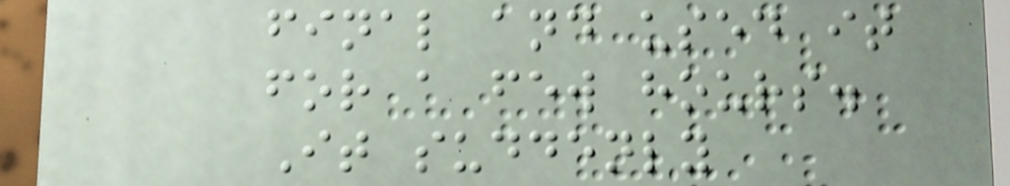final and used it
for a few hours.
It suddenly
